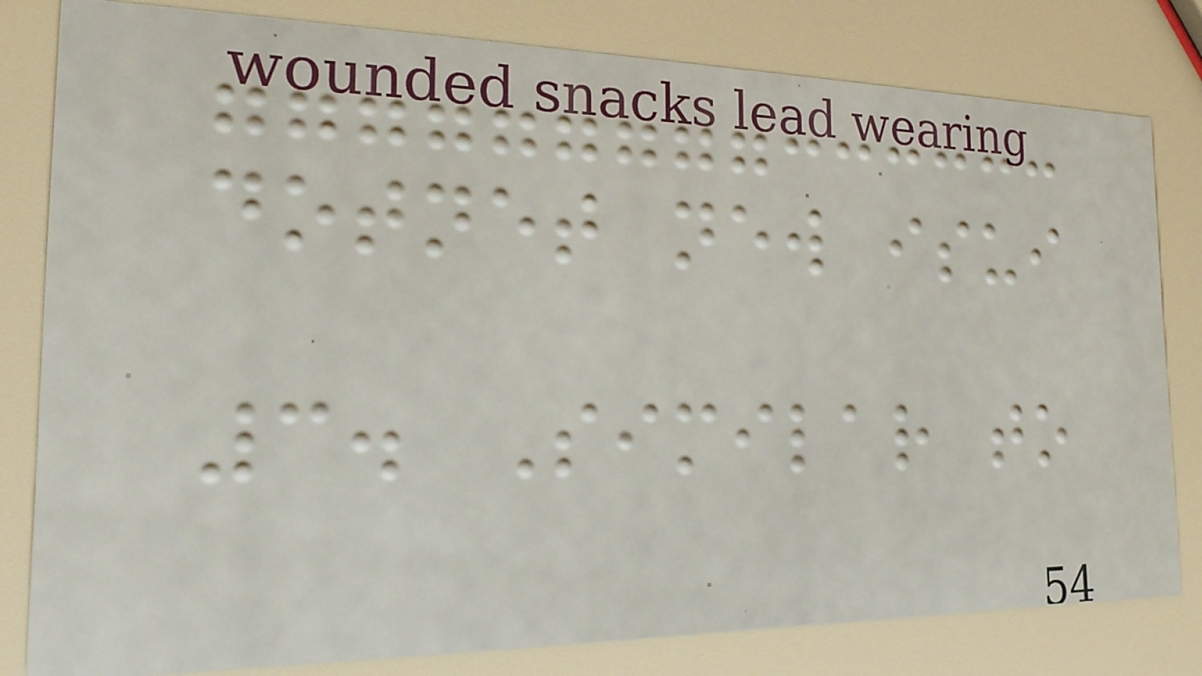dotnet new isui
3. Similar to
